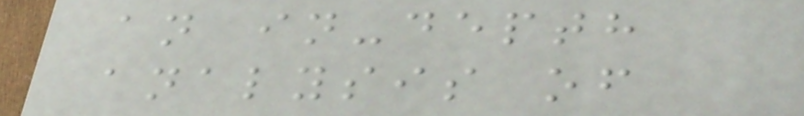an in-depth
analysis of
